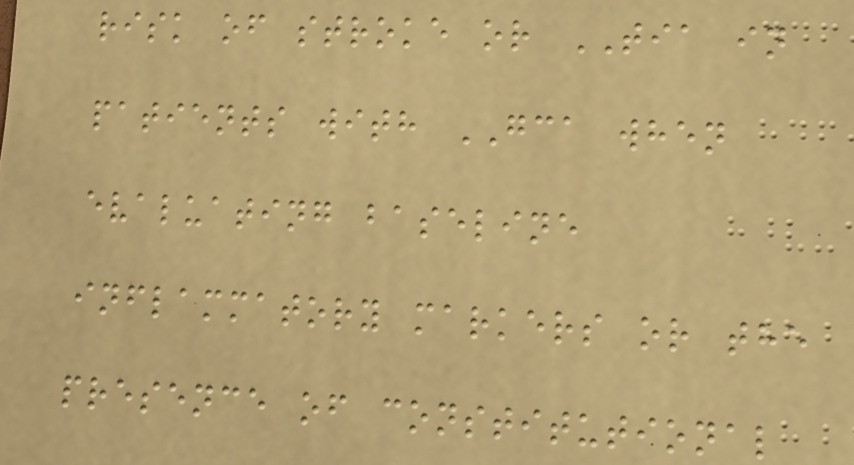risk of stroke or TIA in
patients with GCA when
evaluating baseline
inflammatory markers or the
presence of constitutional
